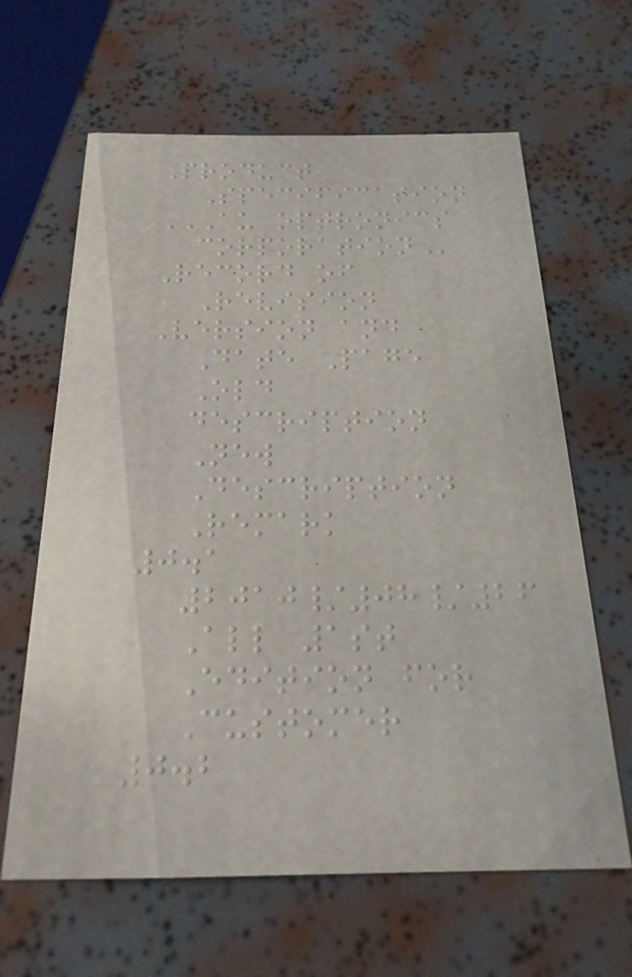Product
Specification
AU OPTRONICS
CORPORATION
Record of
Revision
Version and
Date Page
Old
description
New
Description
Remark
0.1
2010/08/26
All 1st
Edition for
Customer
0.2
